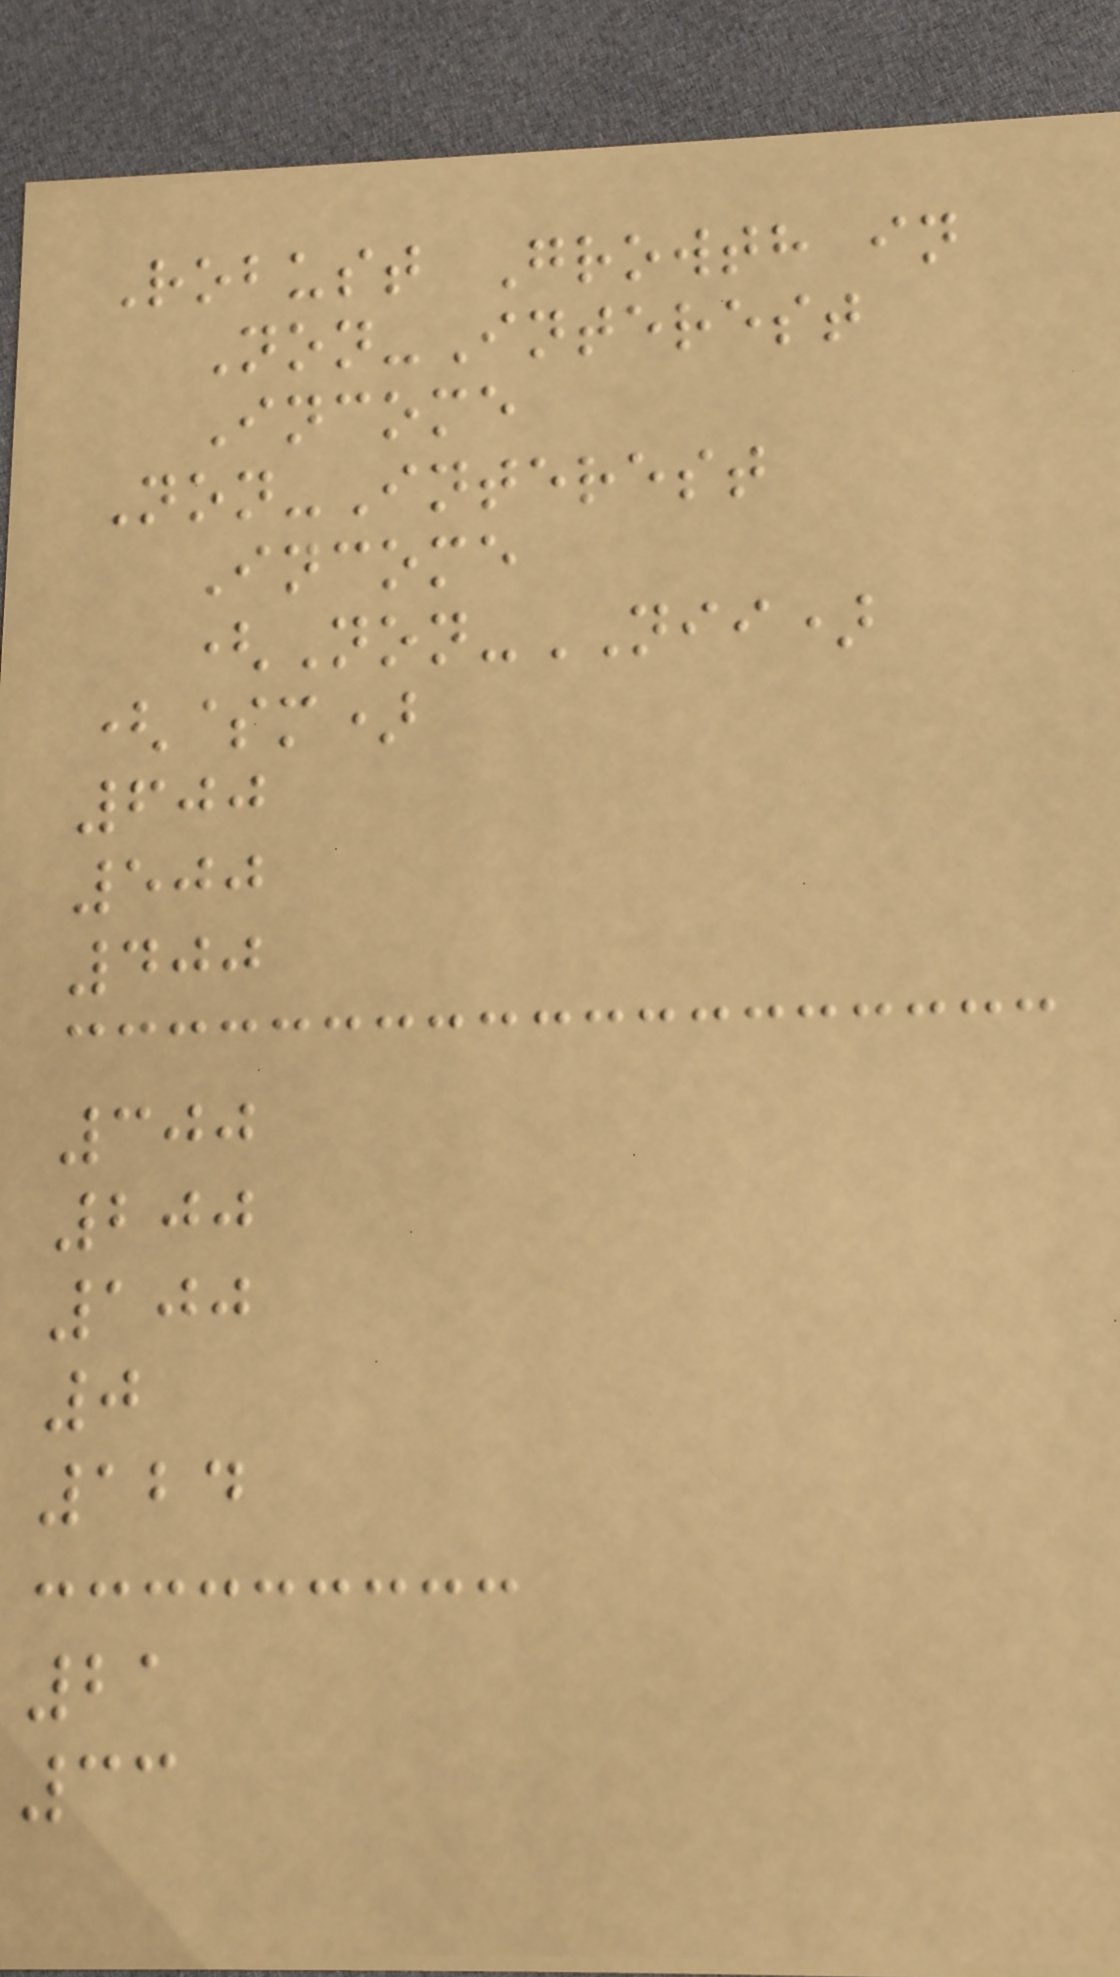Robust Growth in
Non-Interest
Income
Non-Interest
Income
(Non-NII)
($m)
600
500
400
300
200
100
0
124
21
33
